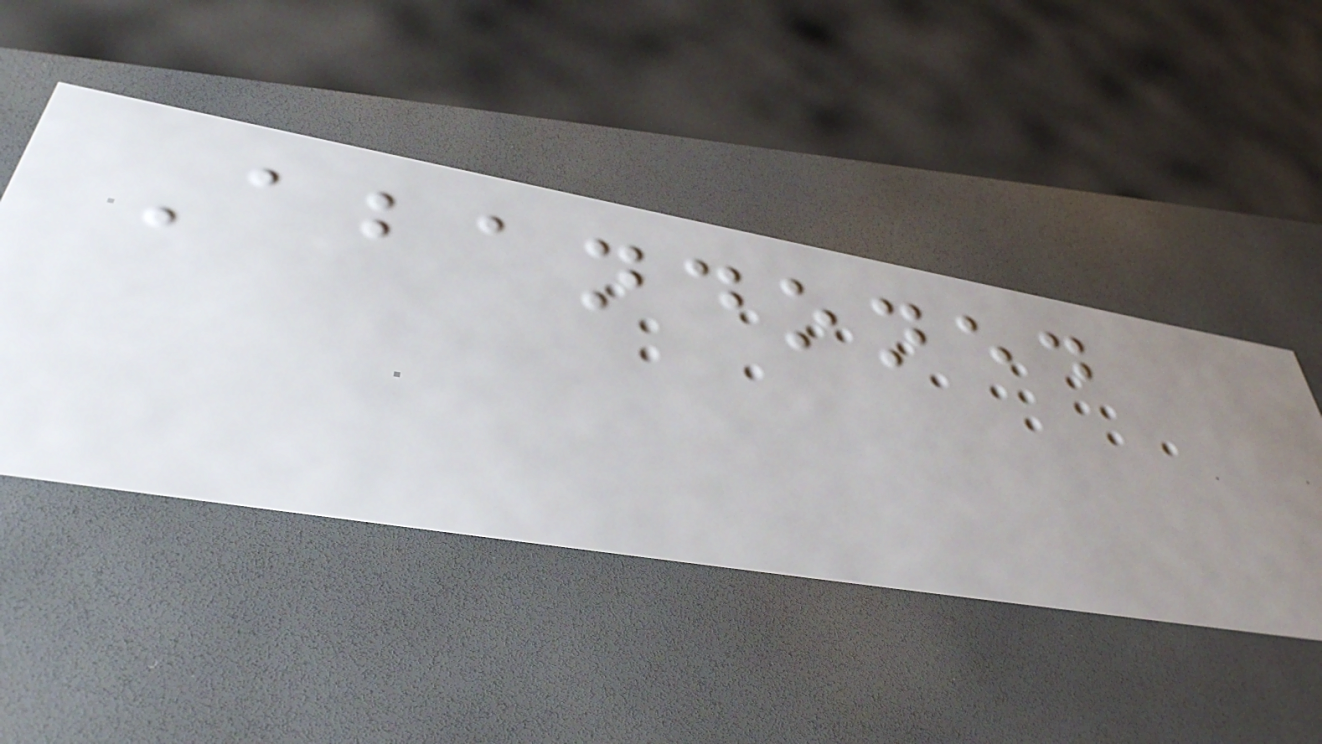Abandoned
